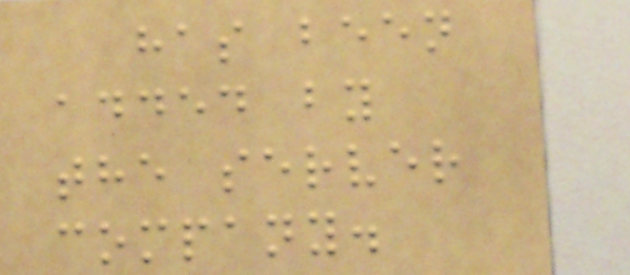has been
added by
the server
company.
